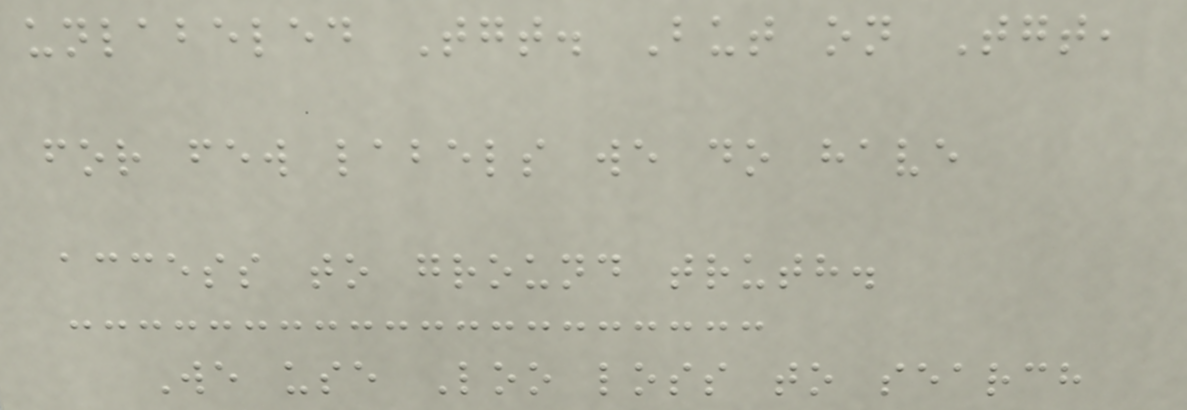unlabeled Tgt. But on Tgt,
for few labels we do have
access to ground truth.
We use Loo loss to search
